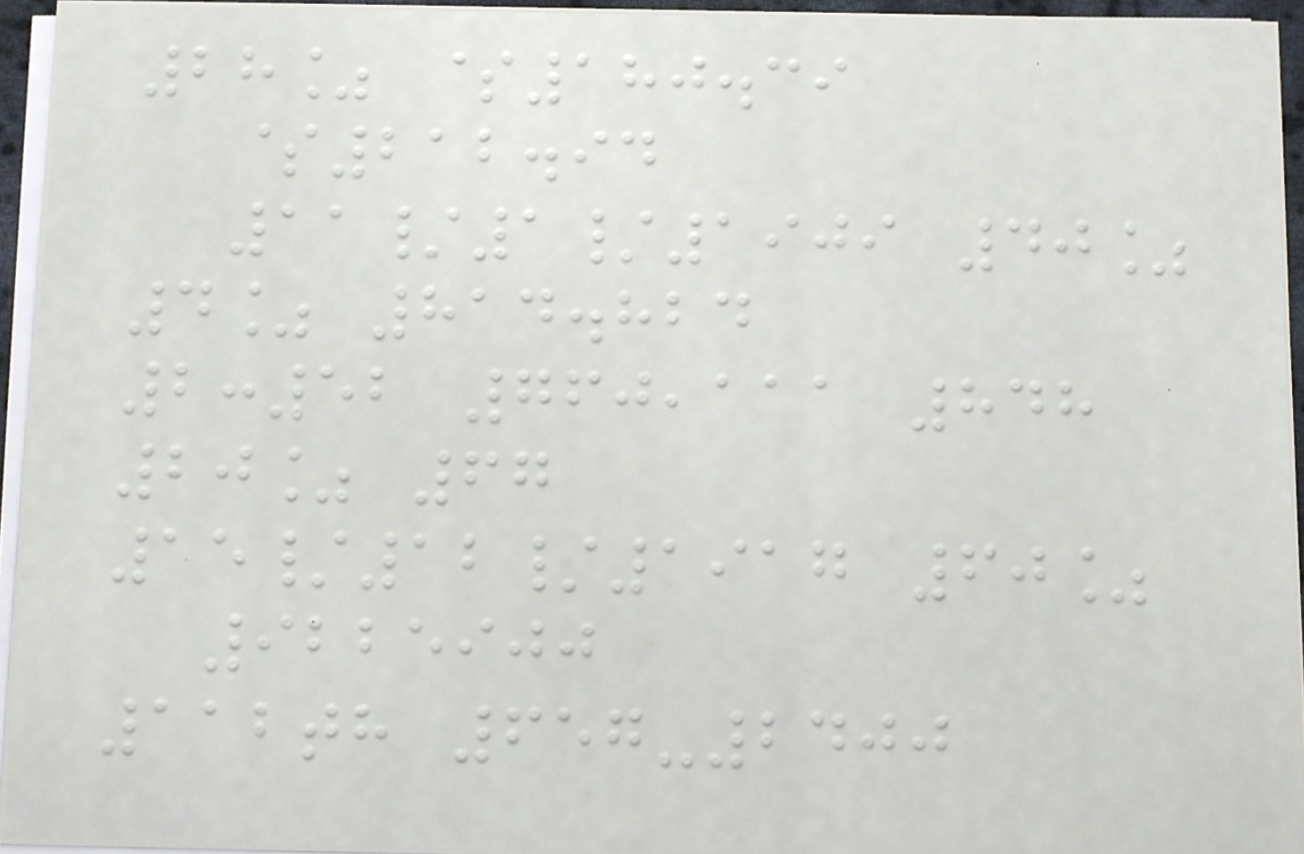28% $180.39
$212.94
11/1/1909 40%
4% 814.824
2:52 760,111 848
20% 67
15/12/1917 60%
9225900
112th 657-2400
